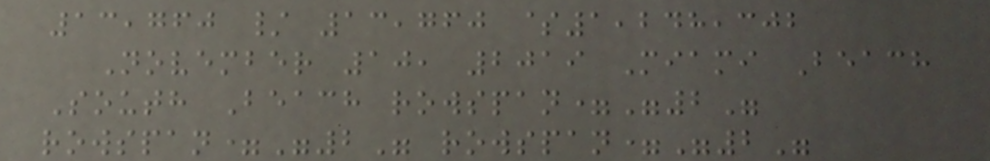13,760 / 13,760 $1,248,302
November 10, 2019 Miami Beach
South Beach rowspan="2"
rowspan="2" rowspan="2"
